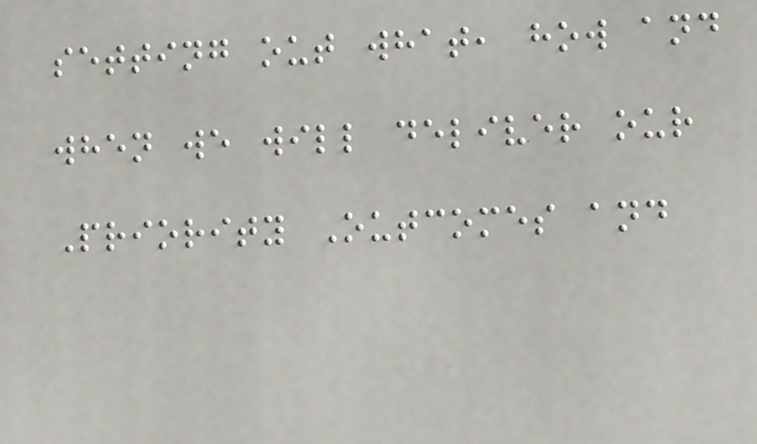setting out what, how and
when we will deliver our
Priority Outcomes and
